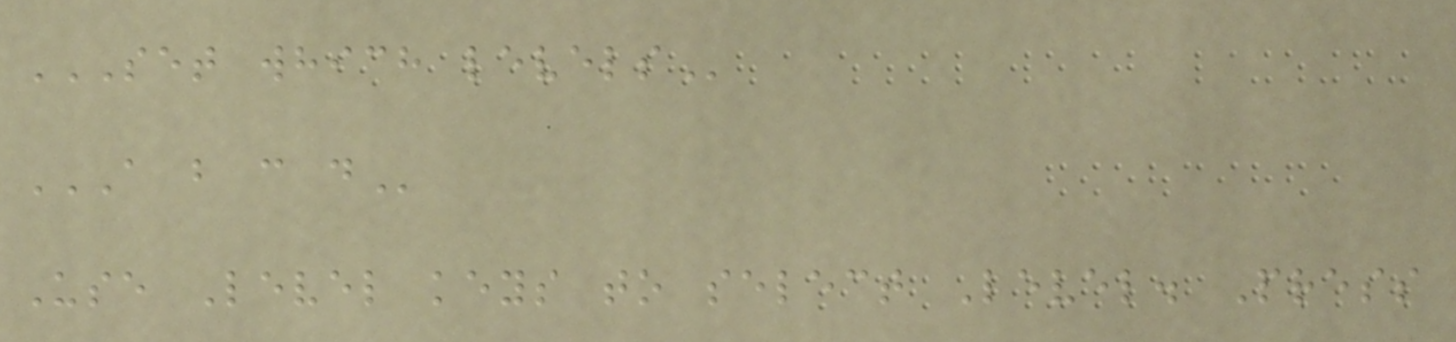SET WHICH LEVELS
A B C D
Use Level keys to select Level. Press
